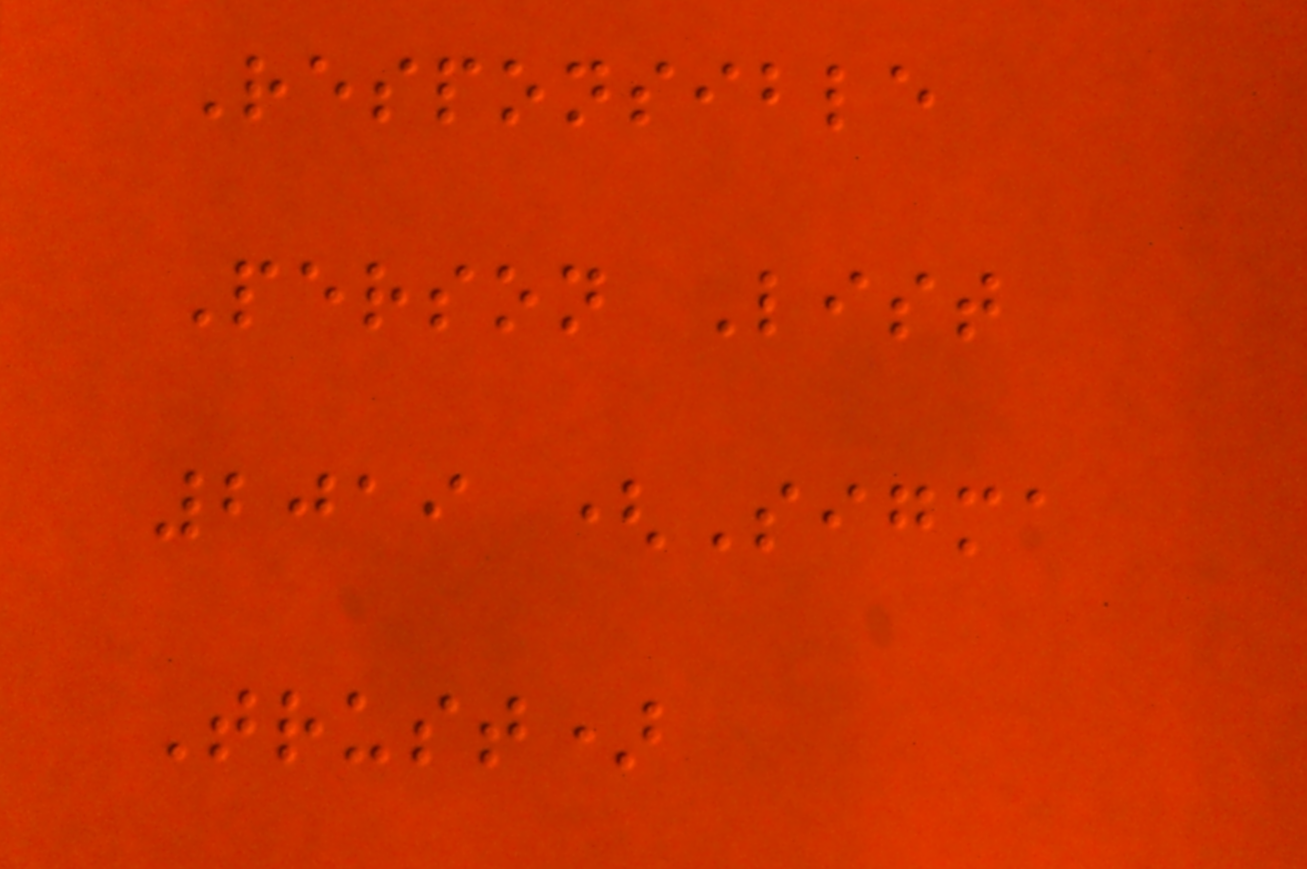Responsible
Person List
2019 (Sigma
Trust)
